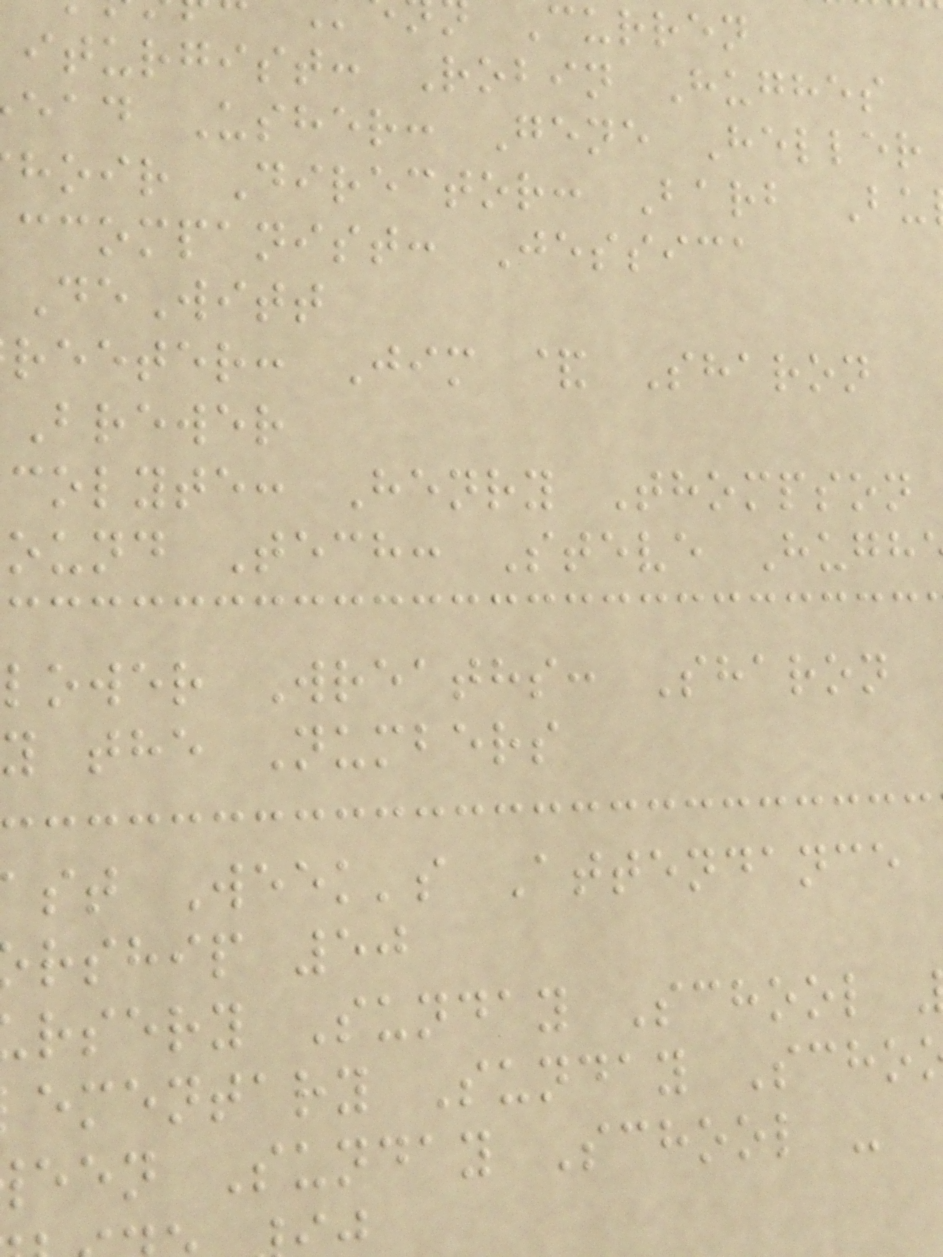Curren
iturgist: Robin Hughes
ead Usher: Gene Heller
hoir Director: Barb Bu
ccompanist: Jessica
DeWitt
reeter: Jim & Sharon
Brewer
colyte: Henry Thompson
ound Tech: Steve Hugh
lower Wreaths: Sharon
y the Numbers
st Week's Attendance
rship 50
rsery Sunday School
ementary Sunday Scho
een Sunday School -
